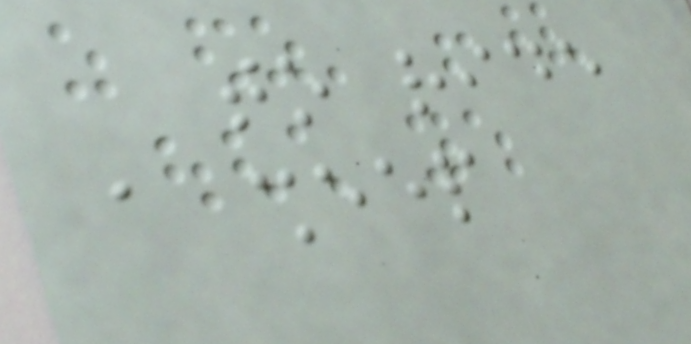to ride
a sheep
